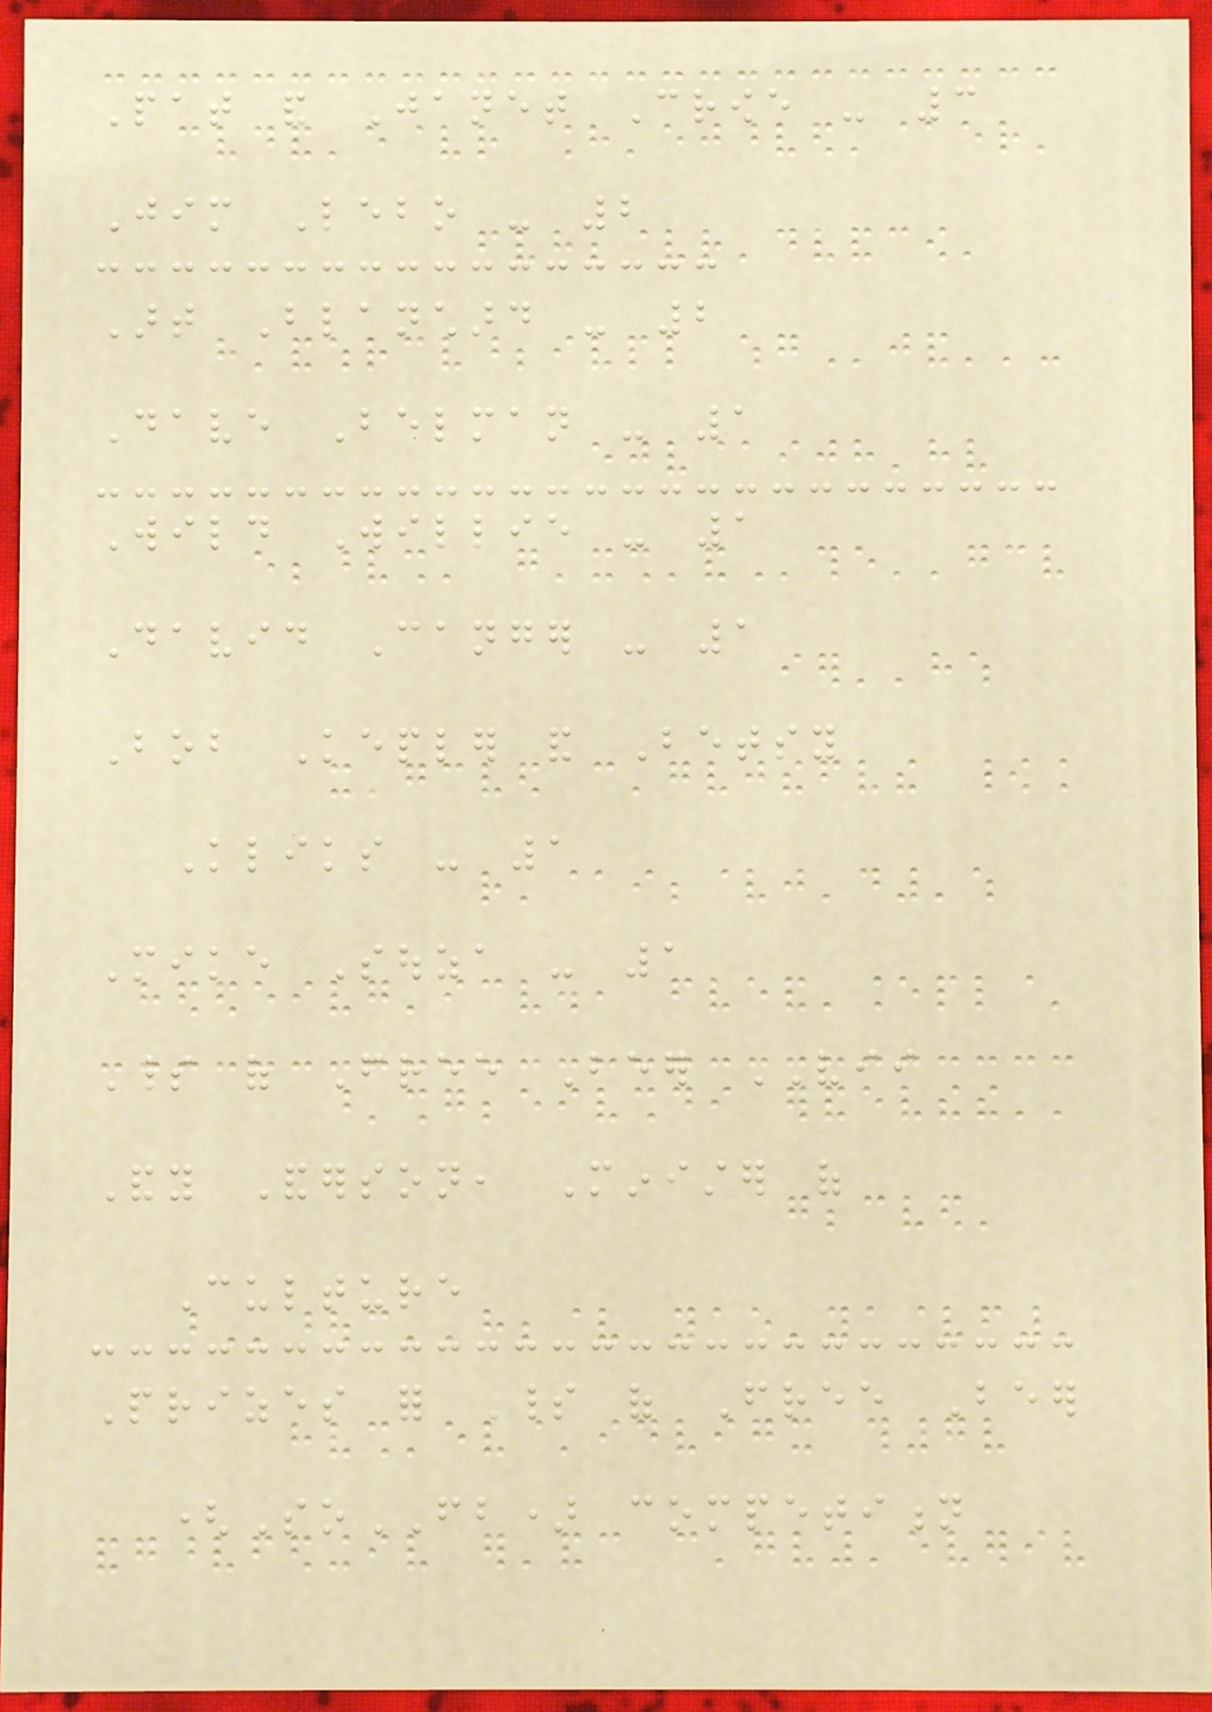Pat and Janet Crowe - 3
Jim Lebo - 2
Art Blanchard - 2
Dave Belman - 1
Wild Willie - 1
David Canger - 1
Bob Kepler and Betsy
Kliks - 1
Mike Souza - 1
Spirit of Free Beer VII
Andy Anderson, Minister of
Culture
Prizes for Spirit of Free Beer
(SoFB) competition
